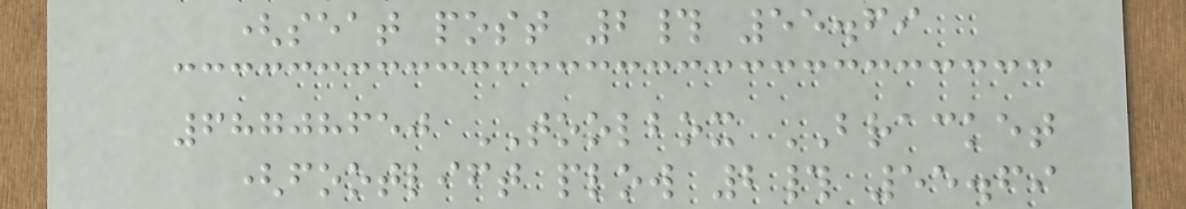(seat post 2# 55.69
68708650 TOOLBOX BRACKET
(footlift plow 2# 55.69
